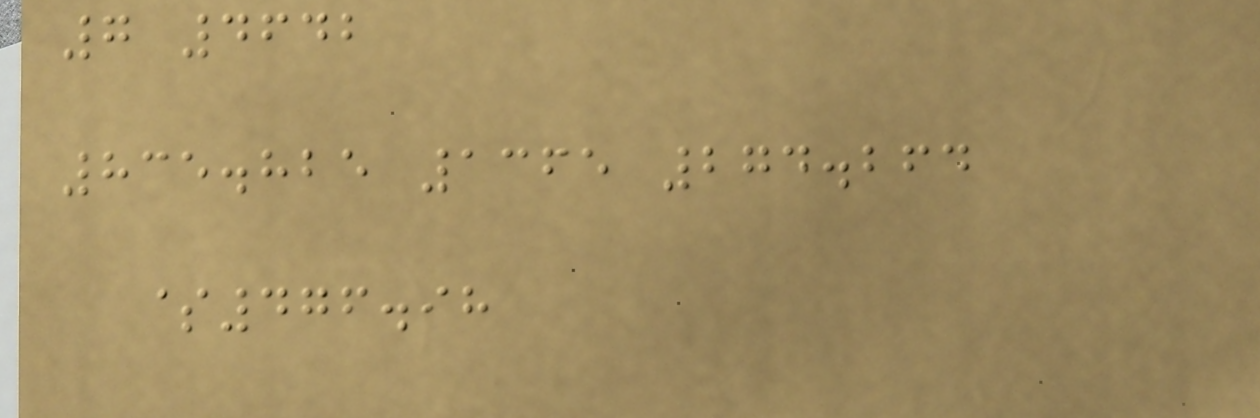7 4642
835.825 1365 274.264
$476.98
